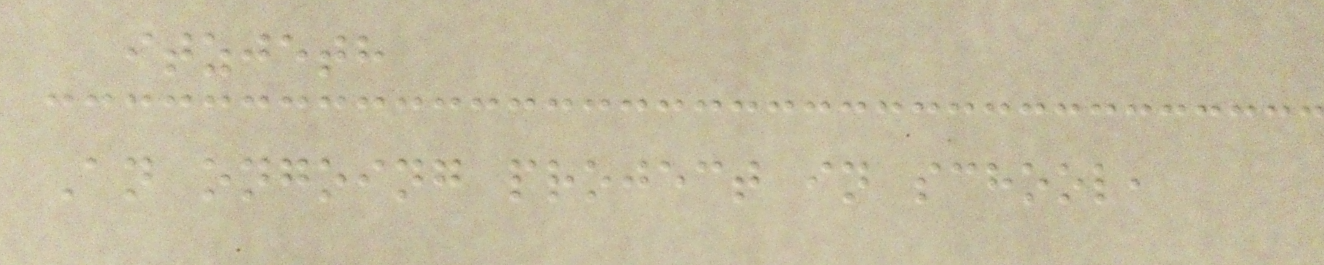itzjeth
An ongoing project in school,
